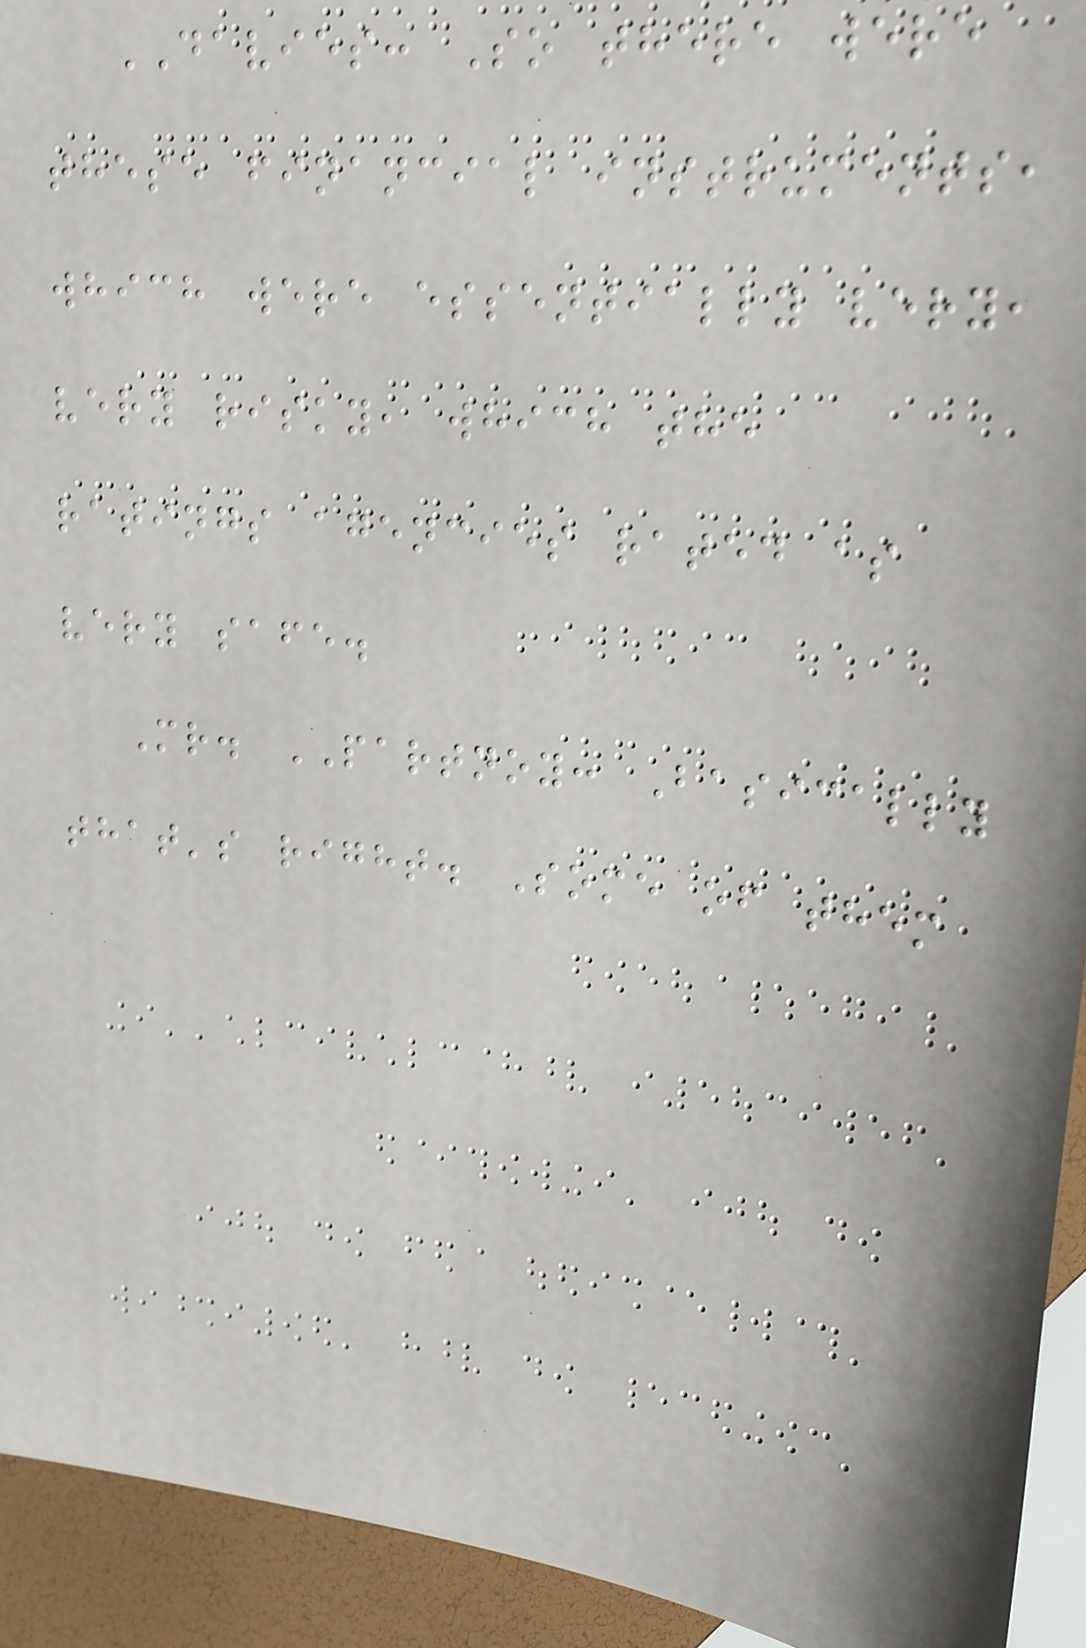DAVIES: So there were
these financial instruments,
which were essentially very,
very risky, which the
ratings agencies rated as
very safe.
Mr. PARTNOY: Basically
that's right. Some of them
